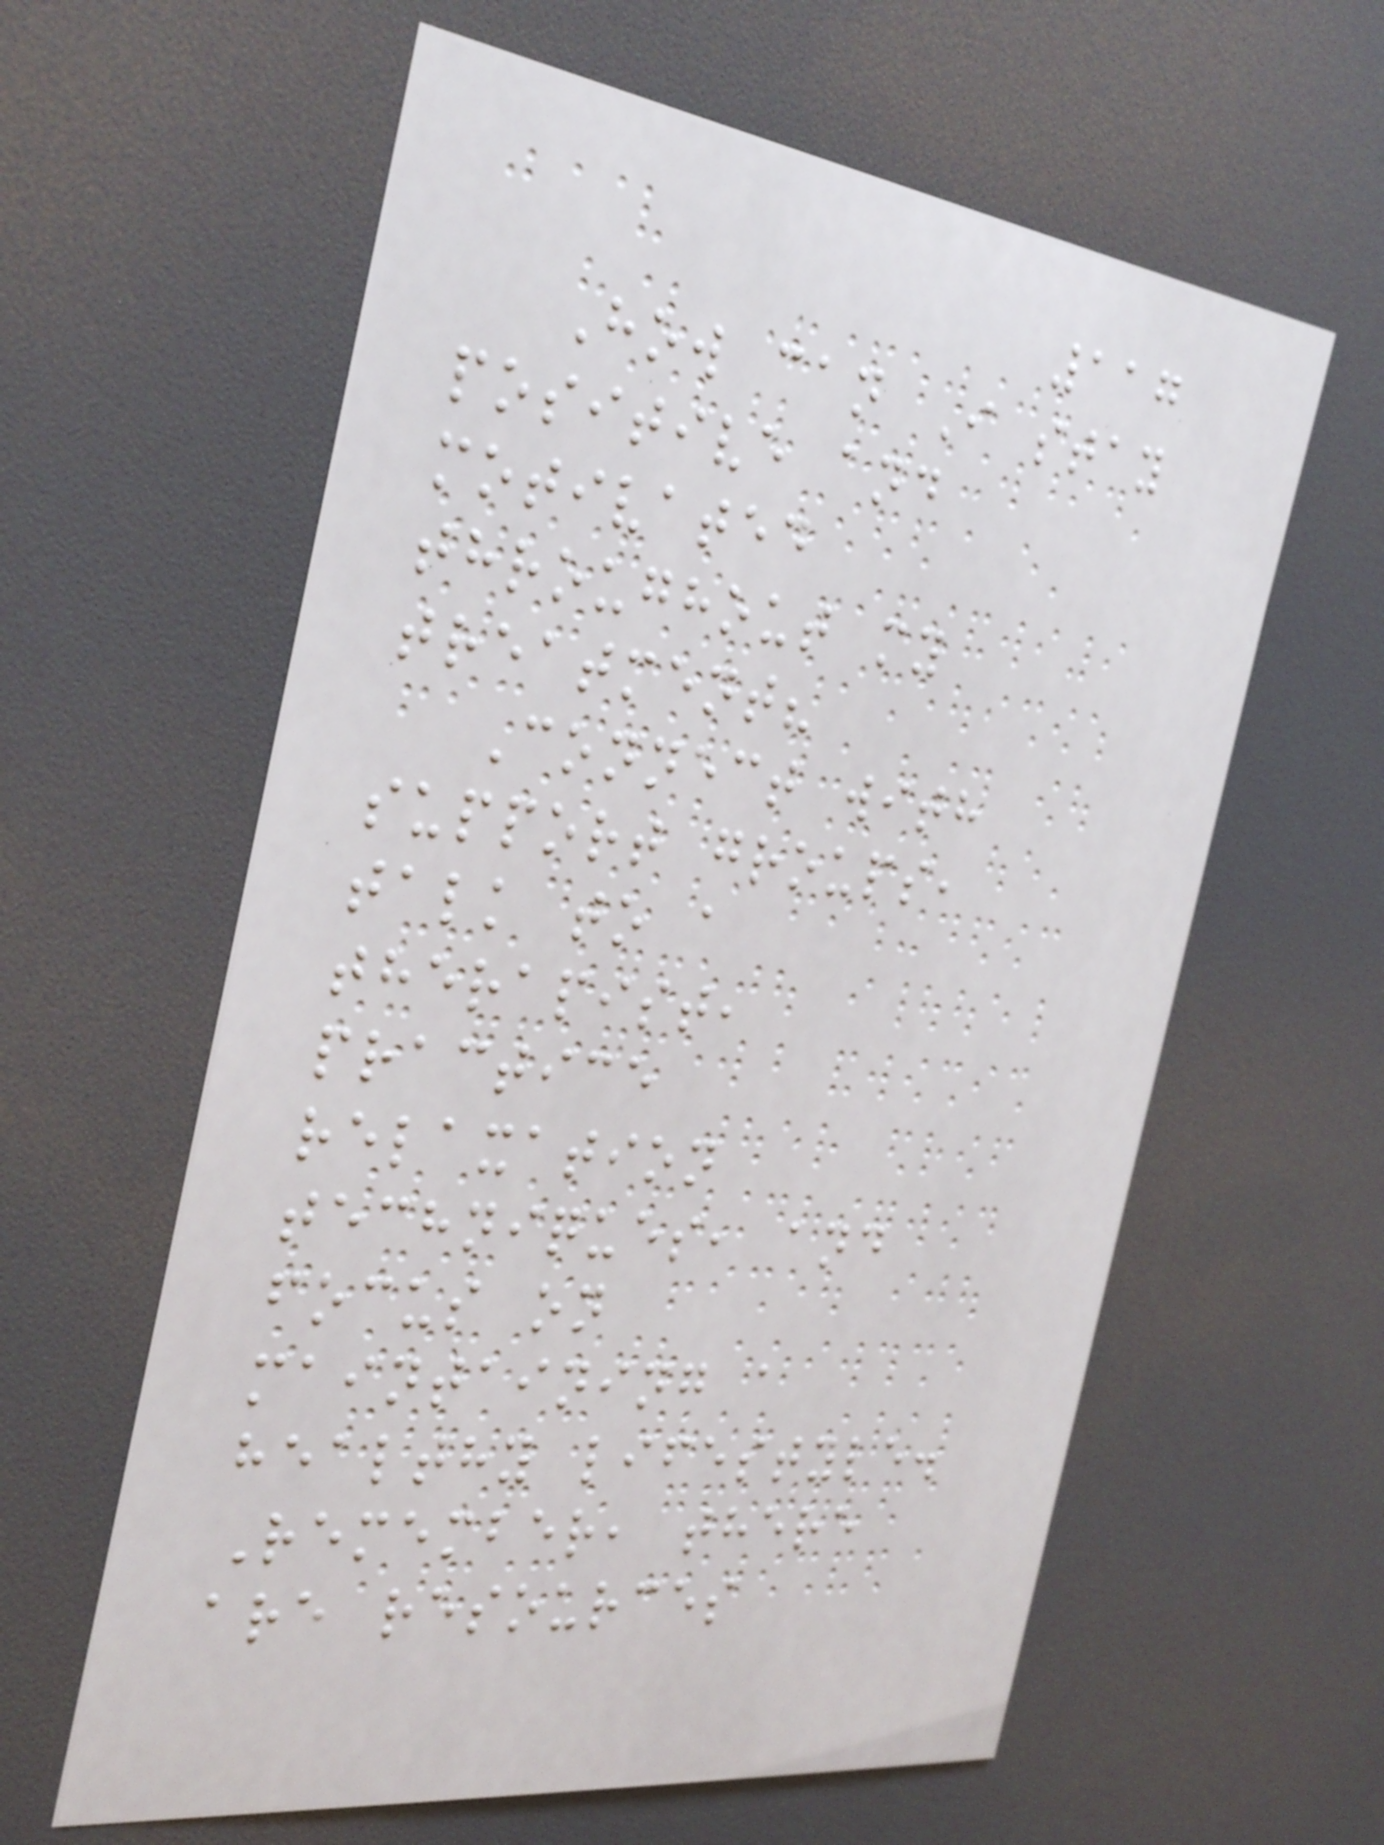117
How can I stay
positive and
motivated
throughout my
treatment?
Connect with
support groups,
talk to a
therapist,
practice
relaxation
techniques, and
focus on
maintaining a
healthy lifestyle.
Remember, there
are resources
